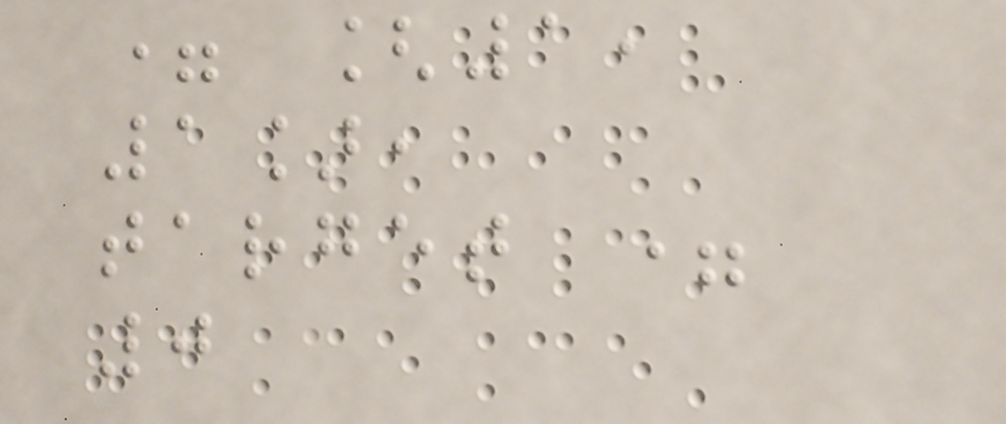= [1,
1],
target =
0
